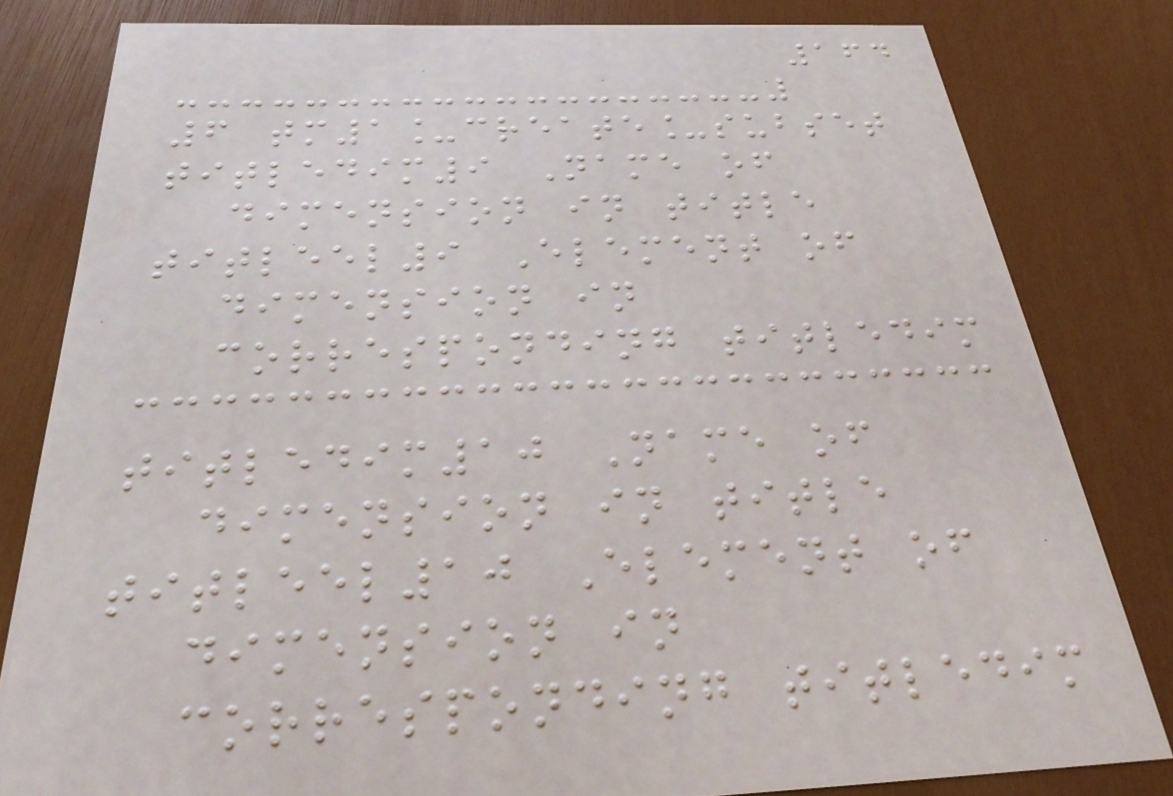164
6 tm1_create_subset
titledim9 Name of
dimension in title
titleel9 Element of
dimension in
corresponding titledim
titledim10 Name of
dimension in title
titleel10 Element of
dimension in
corresponding titledim
